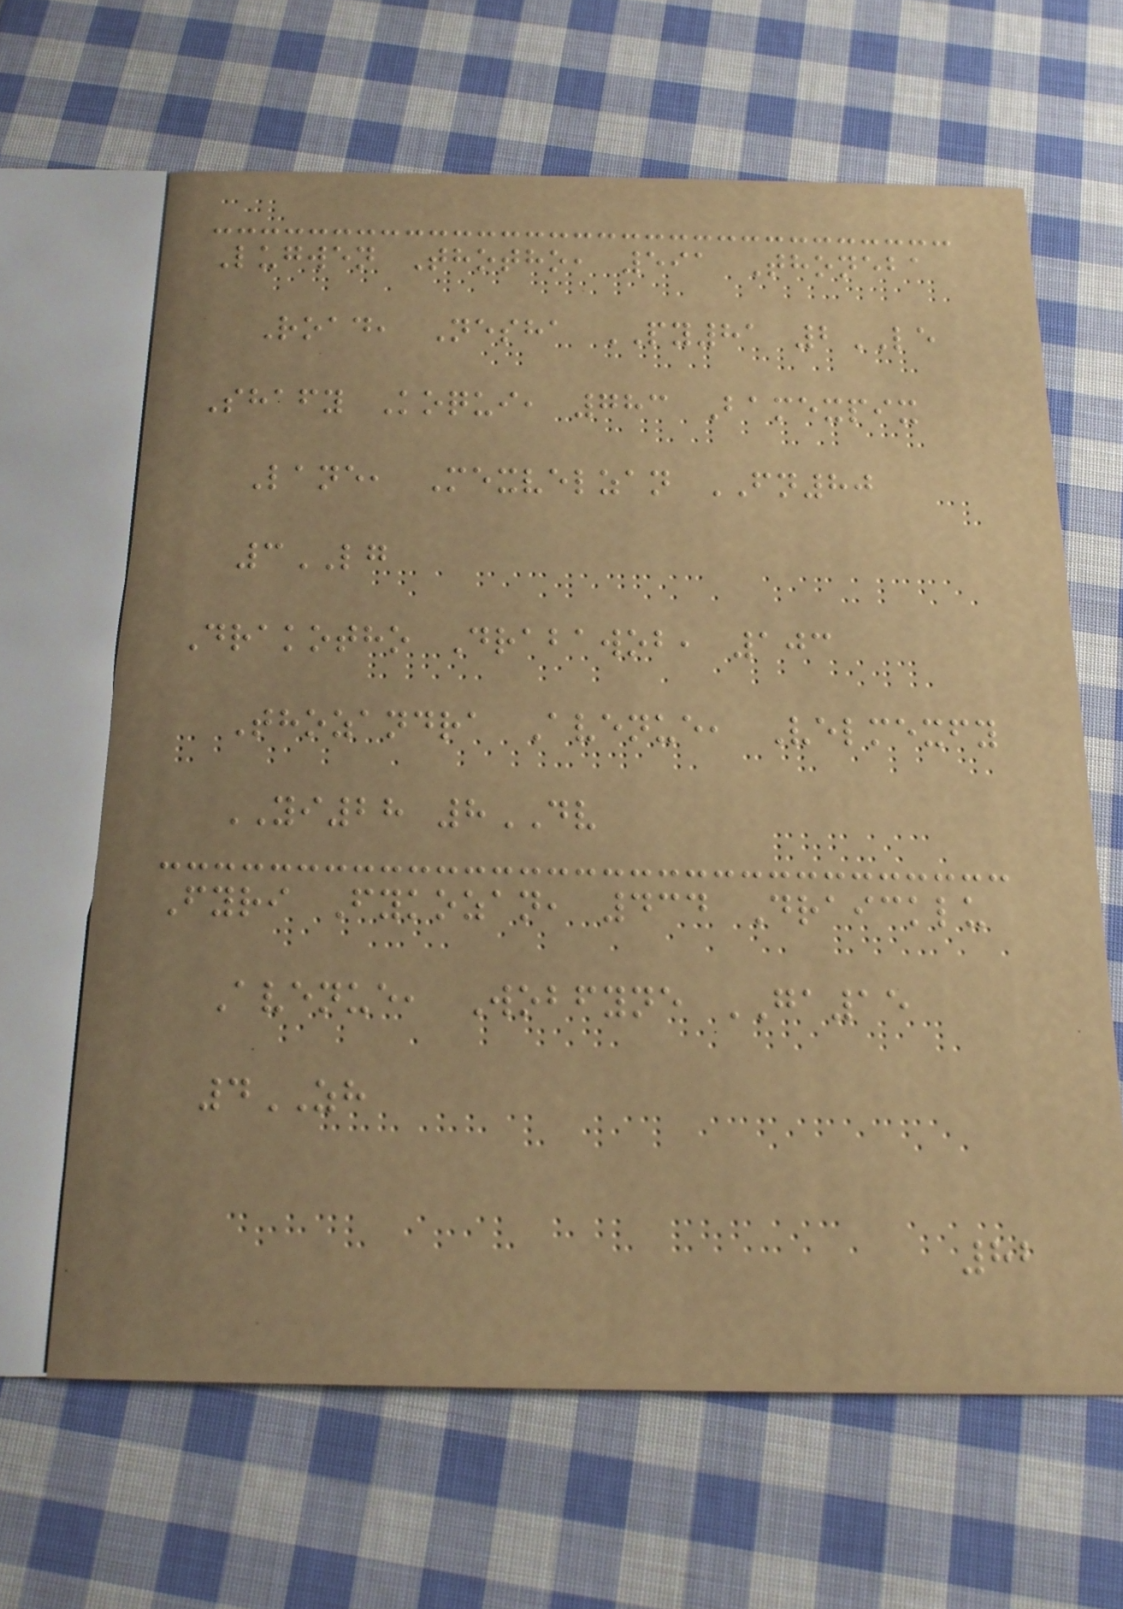Lugwen Thotho, 591 Thoneba
Road, Nesha PY81 2LE
Shafy Koqui, 783 Bamexpix
Lane, Mexvelzan FN80
3LG
Drakotho Drabawob, 103
Thozandra Avenue, Velmexfy
YI28 8DV
Fyri Fykozan, 434 Draicklu
Avenue, Wobfyne GA15
4ZH
82
